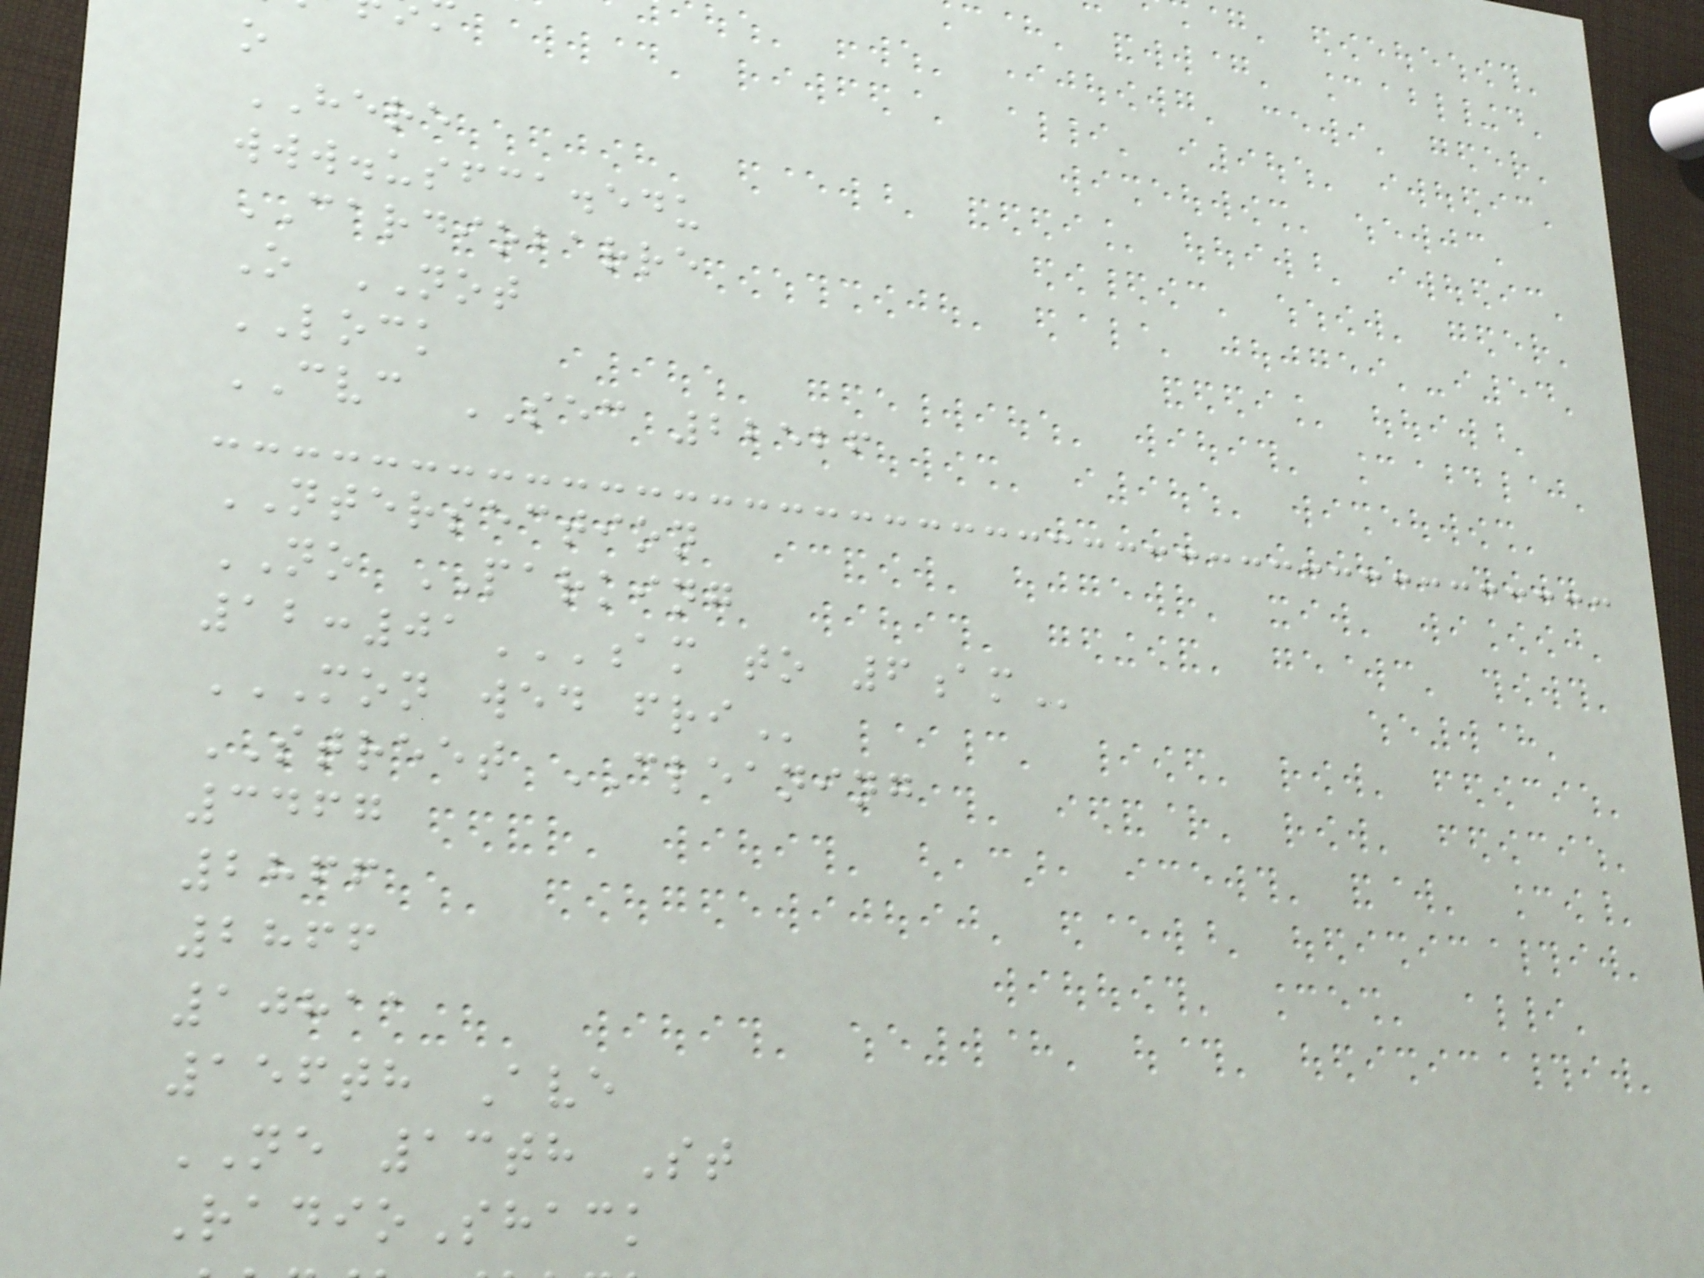o
HERE
www.usfca.edu
CARDIOBARRE
O NOT
LOCK
CVC SEC 22526
NTERSECTION
NO PARKING
12:01AM TO 6AM
MON WED FRI
STREET CLEANING
3467
2866
2866
10811
156th Ave
NE 13th St
RadioShack
